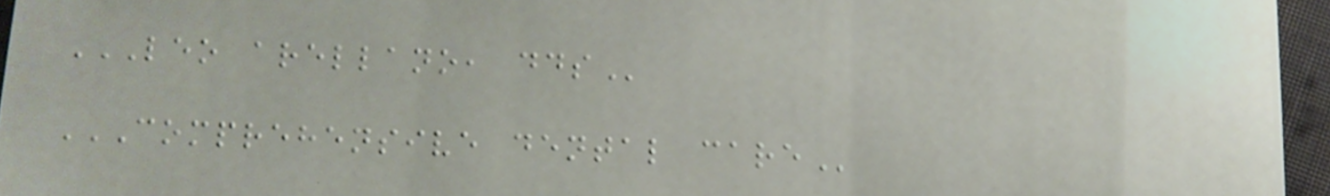LEO ARELLANO, DDS
COMPREHENSIVE DENTAL CARE
